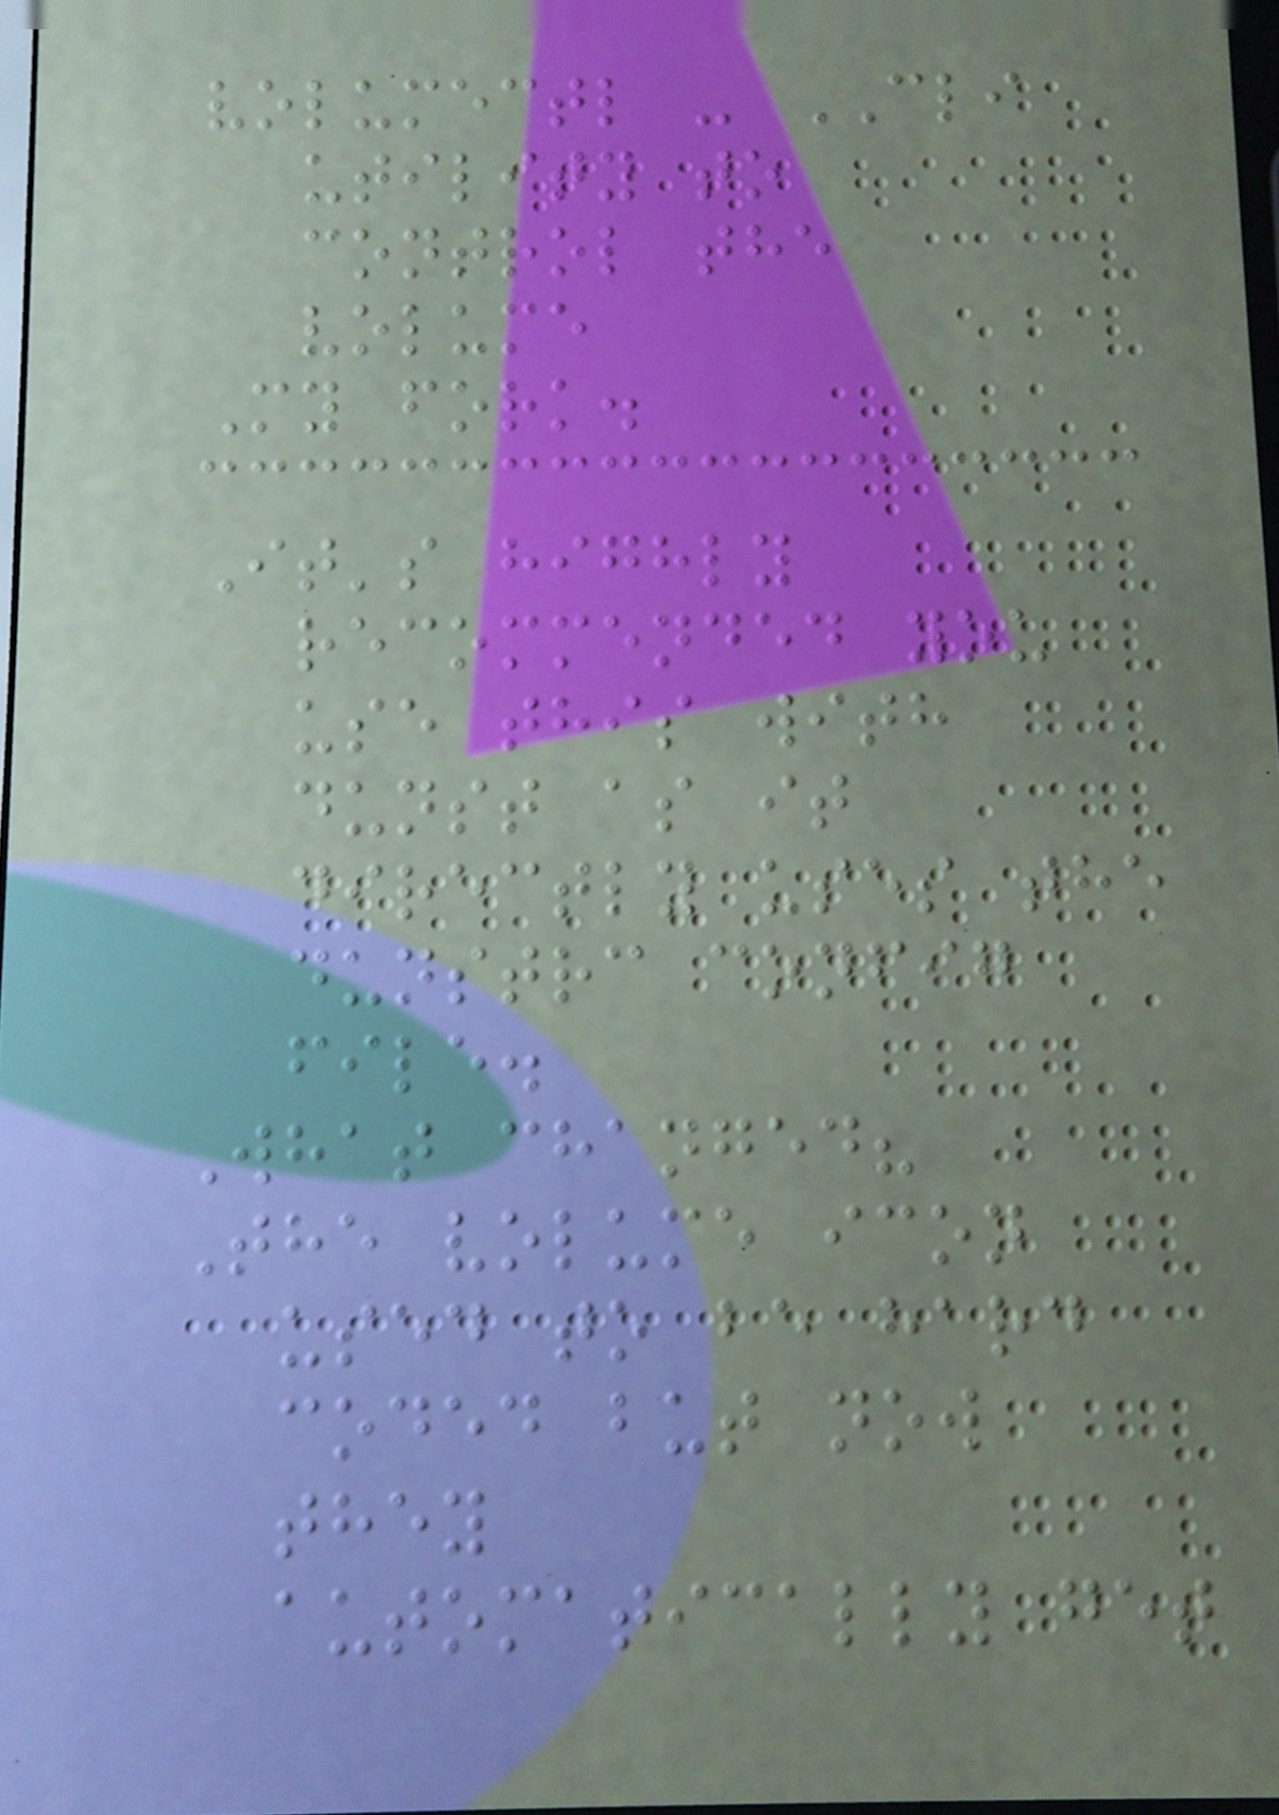volumectl - CLI
utility to
control the
volume
My fork.
It's highly
recommended you
use this with
dunst as it
directly uses the
dunstrc config
file.
What changed?
The volume icon
used to be hard
coded but now
they
automatically get
